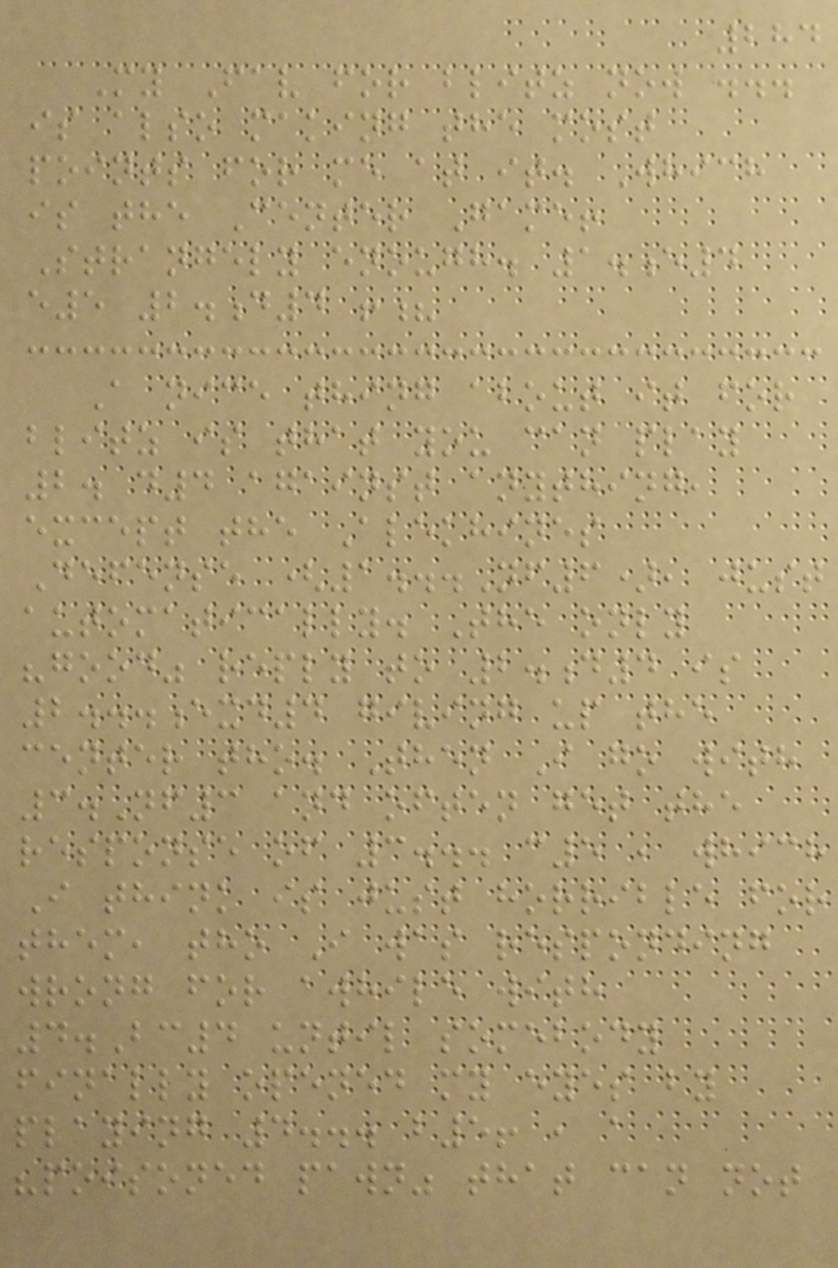284
My Fav for blitz now ...
is also making the most
points for me at it. Which
is the Center Game!
Strangely enough. 1.e4
e5 2.d4 !?
A nice thing about it for
blitz is that you can play
2. d4 against anything,
except the Alekhines
Defense (1...Nf6), just
automatically. The only
"good" reply to 2.d4 is
2...exd4 giving up the
center tho. Then I go with
3.Nf3 and often get the
response of 3... c5 , which
I think is just horrible for
them, tho I was responding
wrong for awhile with
4.Bc4 until somebody
finally opened my eyes by
playing 4... b5! , a
"poisoned pawn" that can not
